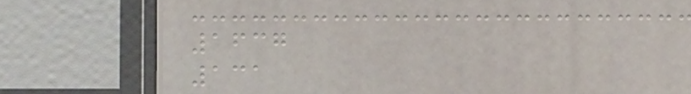1637
131
